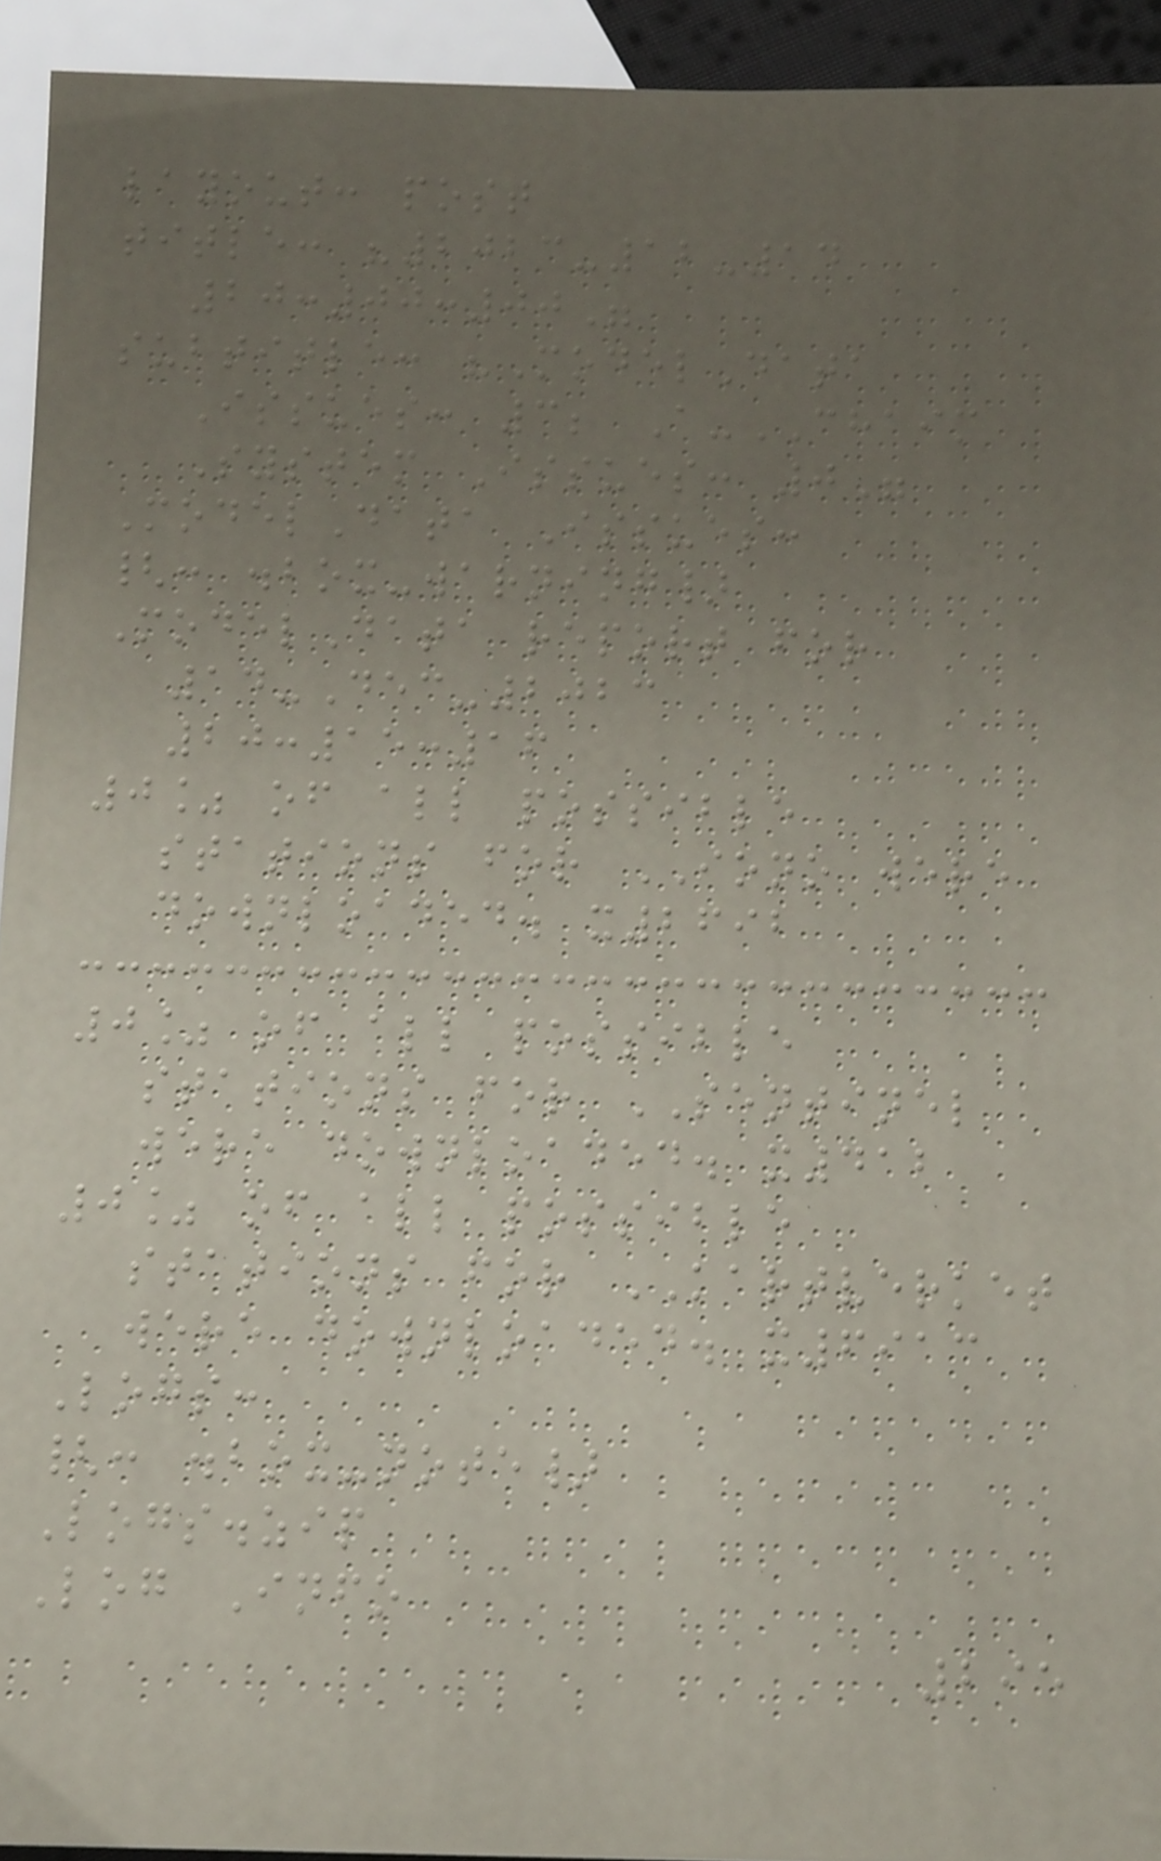layout: post
title: "2023-12-14
20:00:00"
subtitle: "ModelData
Issues: 3; A-CHAIM
System Issues: 0"
ModelData Issues:
{: .box-warning}
ModelData report for
14-Dec-2023
20:15:16
0% of all possible
stations for IONO were
downloaded. x2692
0% of all possible
stations for SENTINEL
were downloaded. x412
0% of all possible
stations for KARTVERKET
were downloaded. x6913
Logs:
{: .box-note}
Logs.zip
Log Info
295
